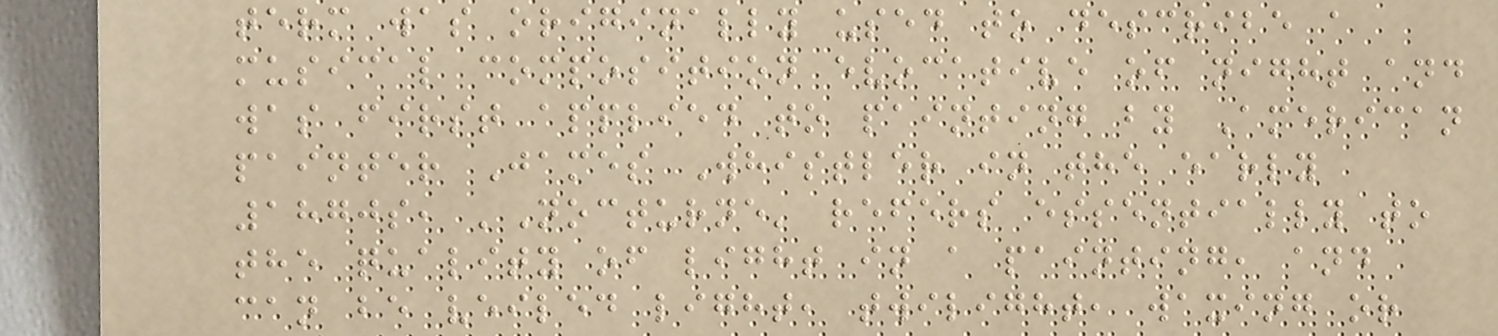term was originally used to describe a
musical composition evocative of night and
was first applied to painting by American
painter James Whistler in the early
1870s, 'Nocturne' refers essentially to
the quality of light in a painting, and
can be veiled light, twilight, waxing or
